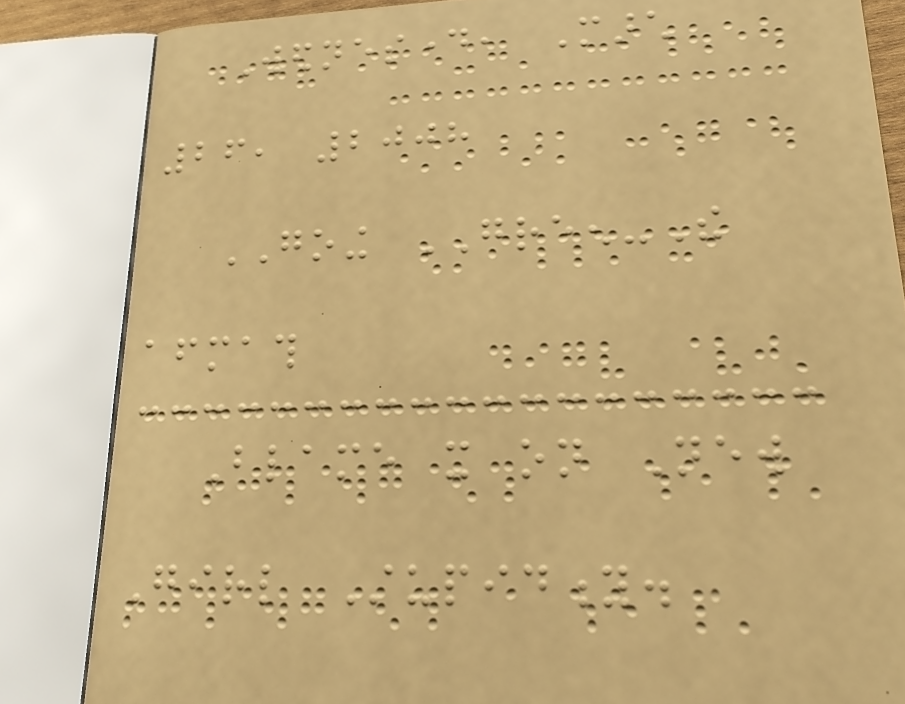Wednesday, March
26, 2008
GOING GREEN-The
aftermath
Blame it on New
Girl Stupidity.
